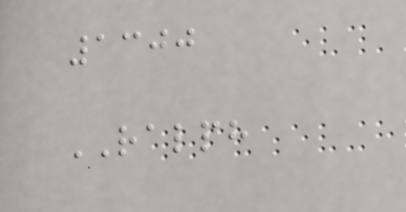1300
RALPH
